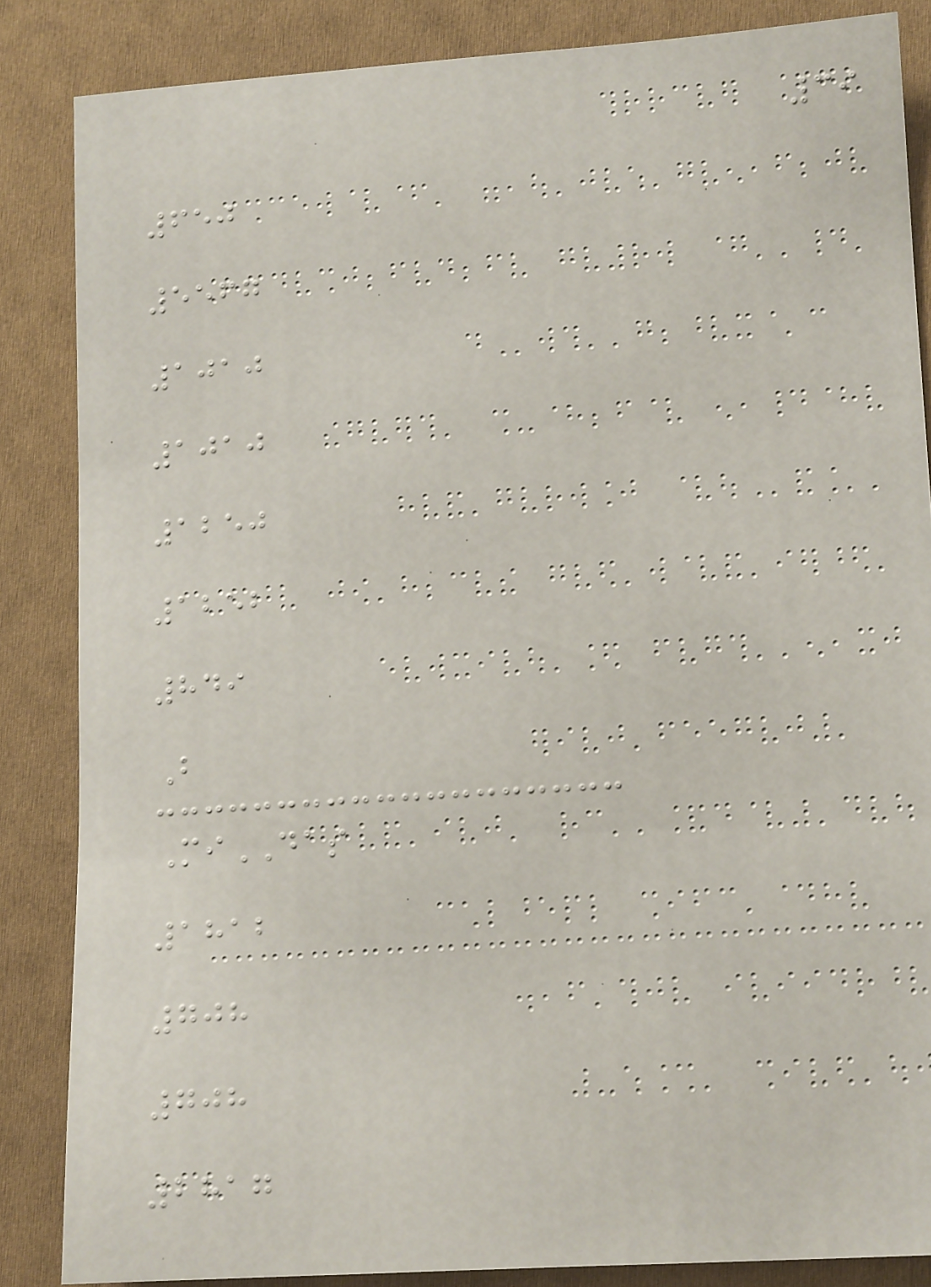39
650
5567
1010
1010
1250
1252
849
B
MiDAS
1812
708
708
2817
